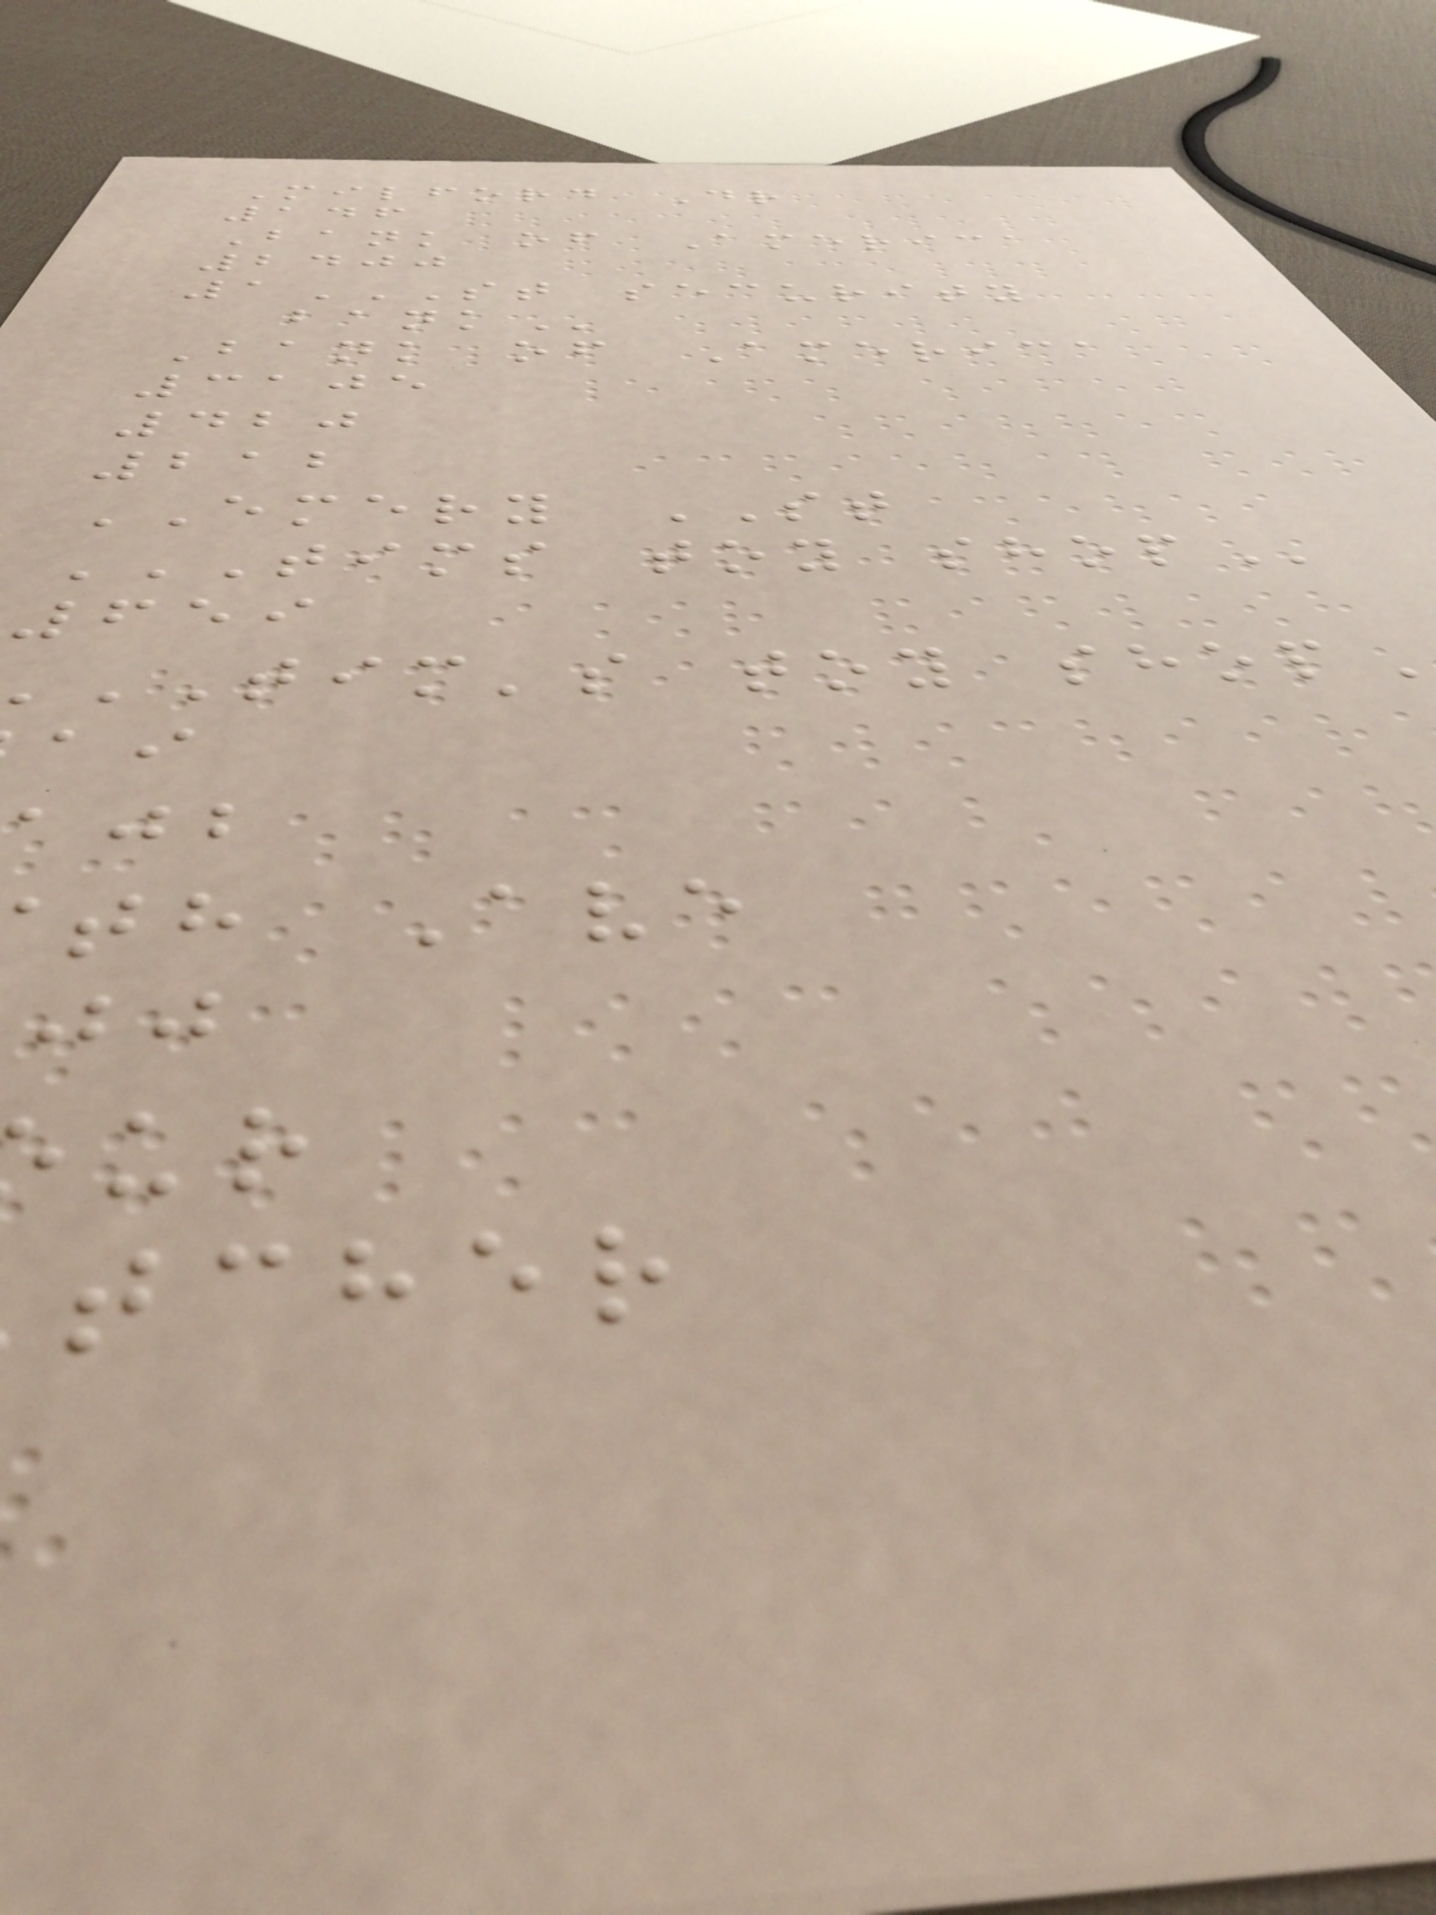Milford Dr
146
Bank of America
2400
1ST SECURITY
Bank of America
3105
420
212
EMERY ST
TIMS TOY SHOP
659
tim's toy
th Ave
tcher
